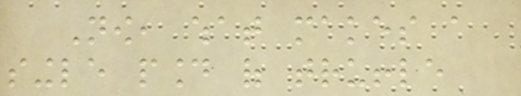Now, what makes a
single pound of truffle
